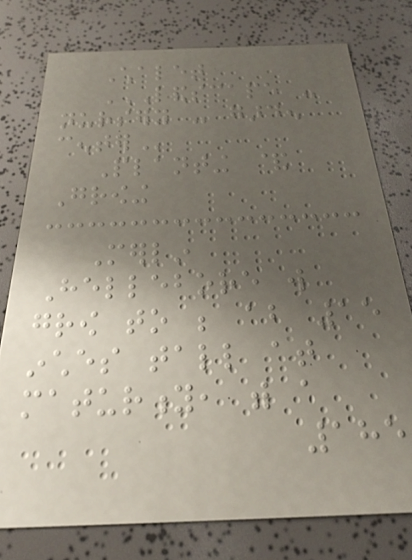Chalet
LANDSCAPE -
NURSERY - GARDEN
CENTER
Planting &
Growing
Merlin
Hellebore will
grow to be about 15
inches tall at
maturity, with a
185
